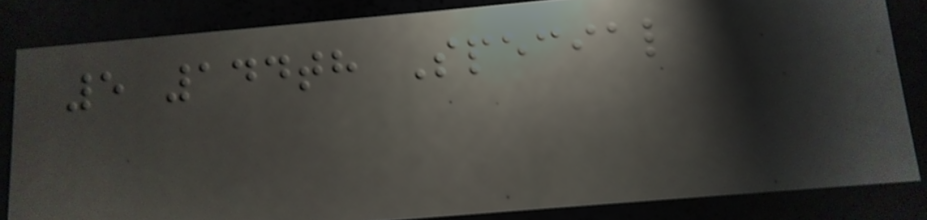5 144th Special
